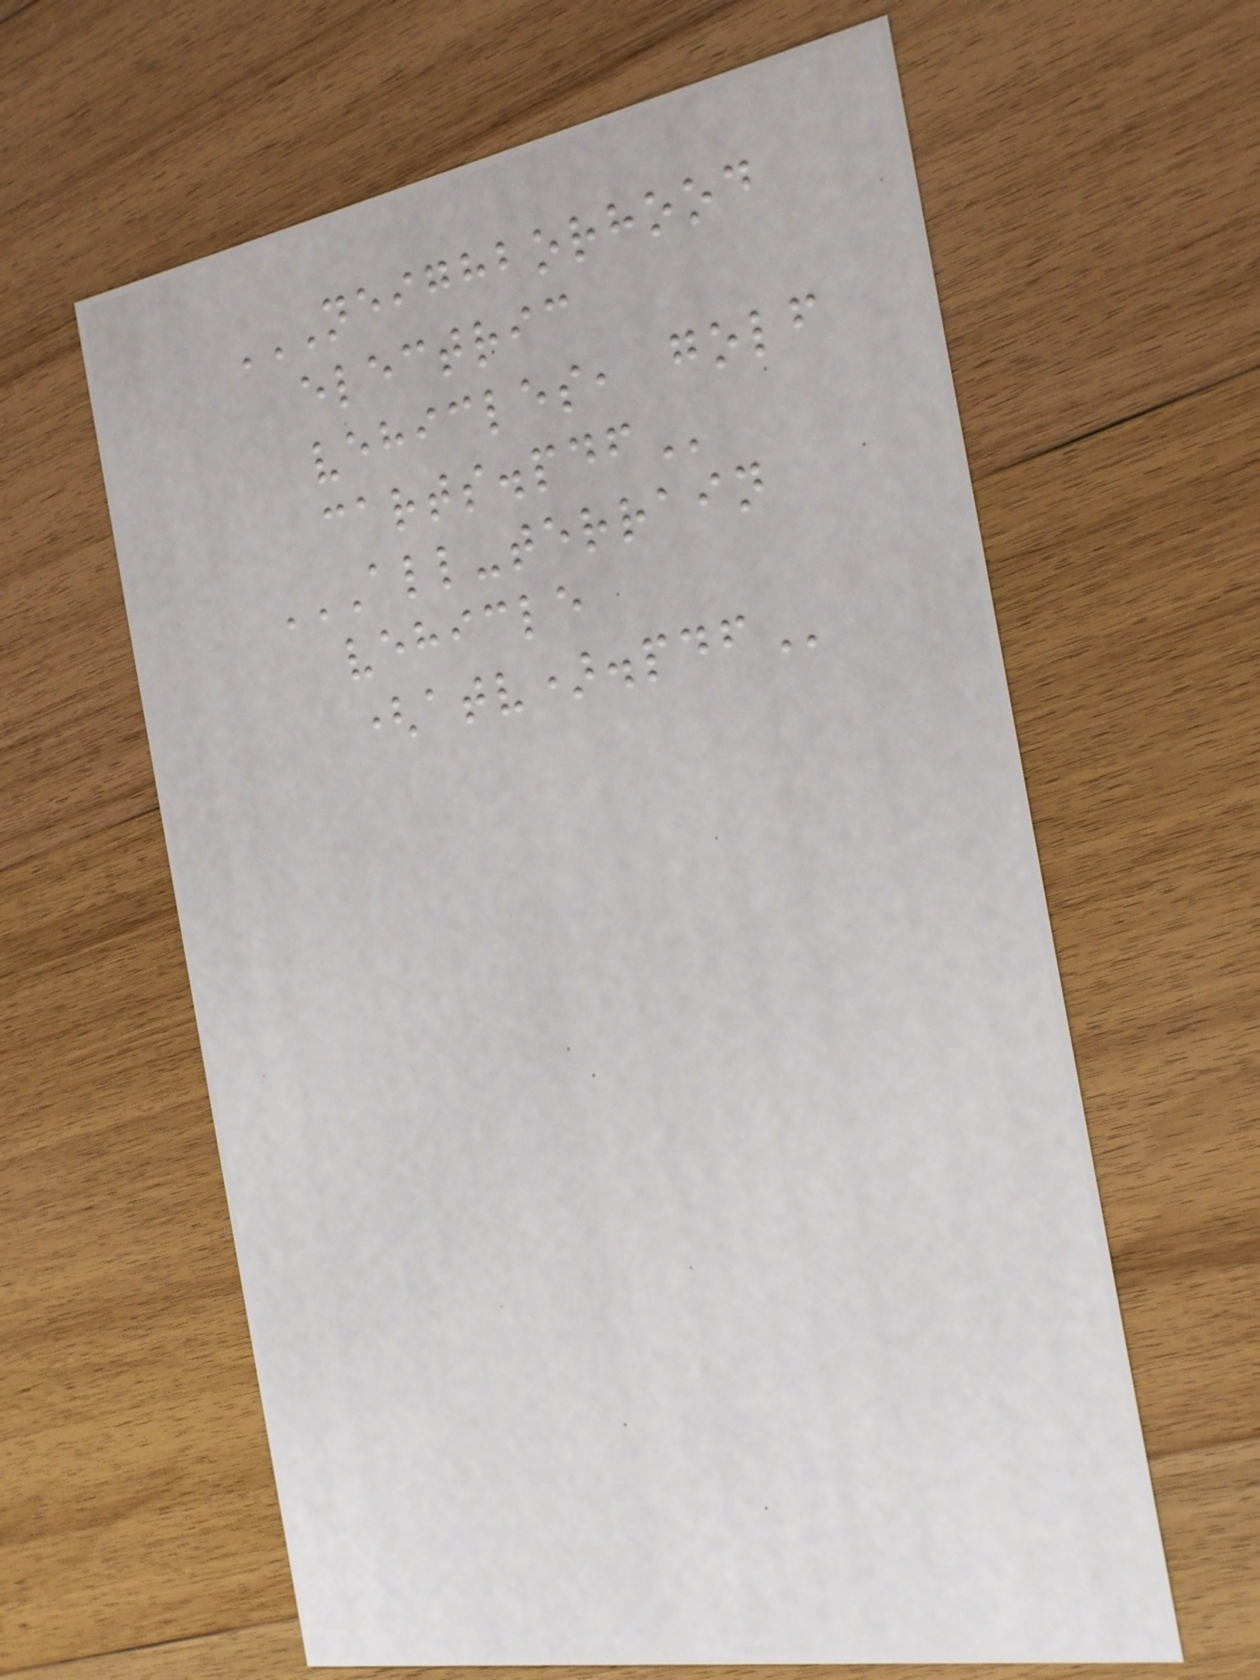NEIGHBORHOOD
ELECTRIC
VEHICLES, GOLF
CARTS.PDF
ALL-TERRAIN
VEHICLE
(ATV).PDF
